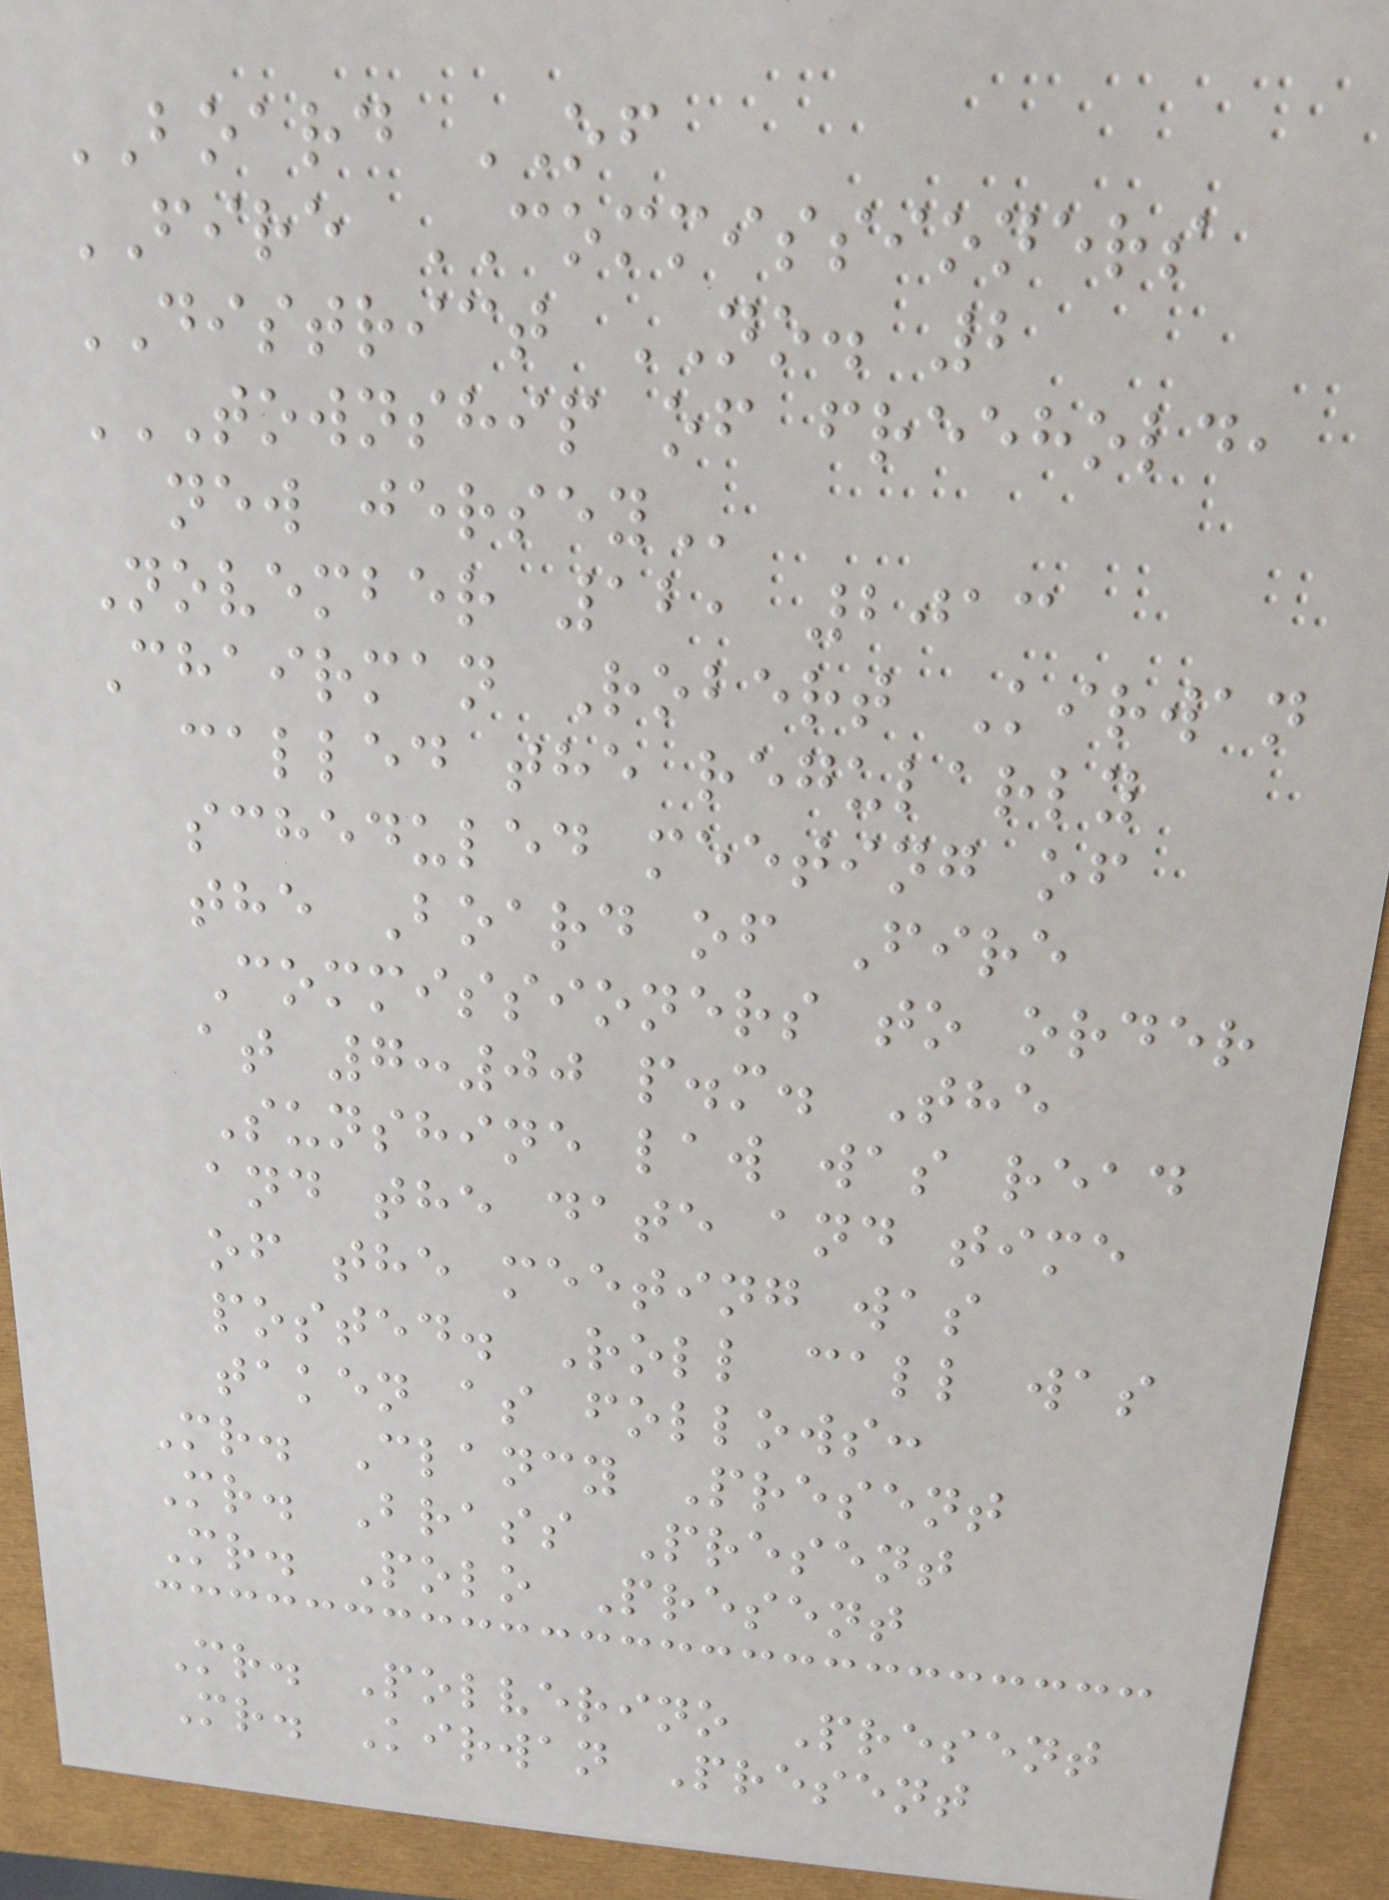BOARD OF
FIRE COMMISSIONERS
DISTRICT NO. 2
TOWNSHIP OF FREEHOLD,
NEW JERSEY
November 12, 2013
Chairman Robert Kirwan
called the regularly
scheduled meeting of
the Board of Fire
Commissioners to order
at 7:00 p.m. The
Sunshine law was read
and the date and time
of the meeting was
posted. Roll call was
taken as follows:
Mr. Clancy Present
Mr. Brass Present
Mr. Polo Present
Mr. Polverino Present
Mr. Kirwan Present
